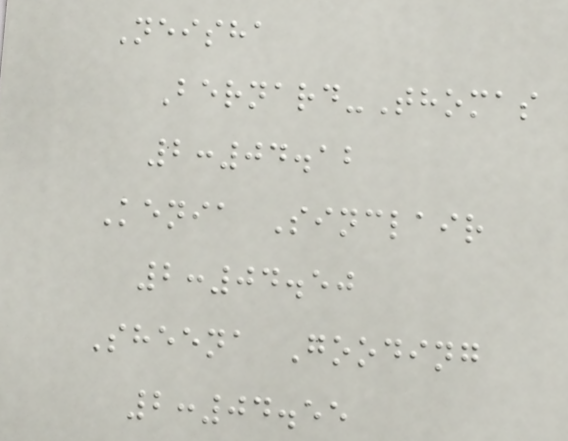Neisha
Bernard-Thomas
2:04.12
Kenia Sinclair
2:04.50
Sheena Gooding
2:04.55
